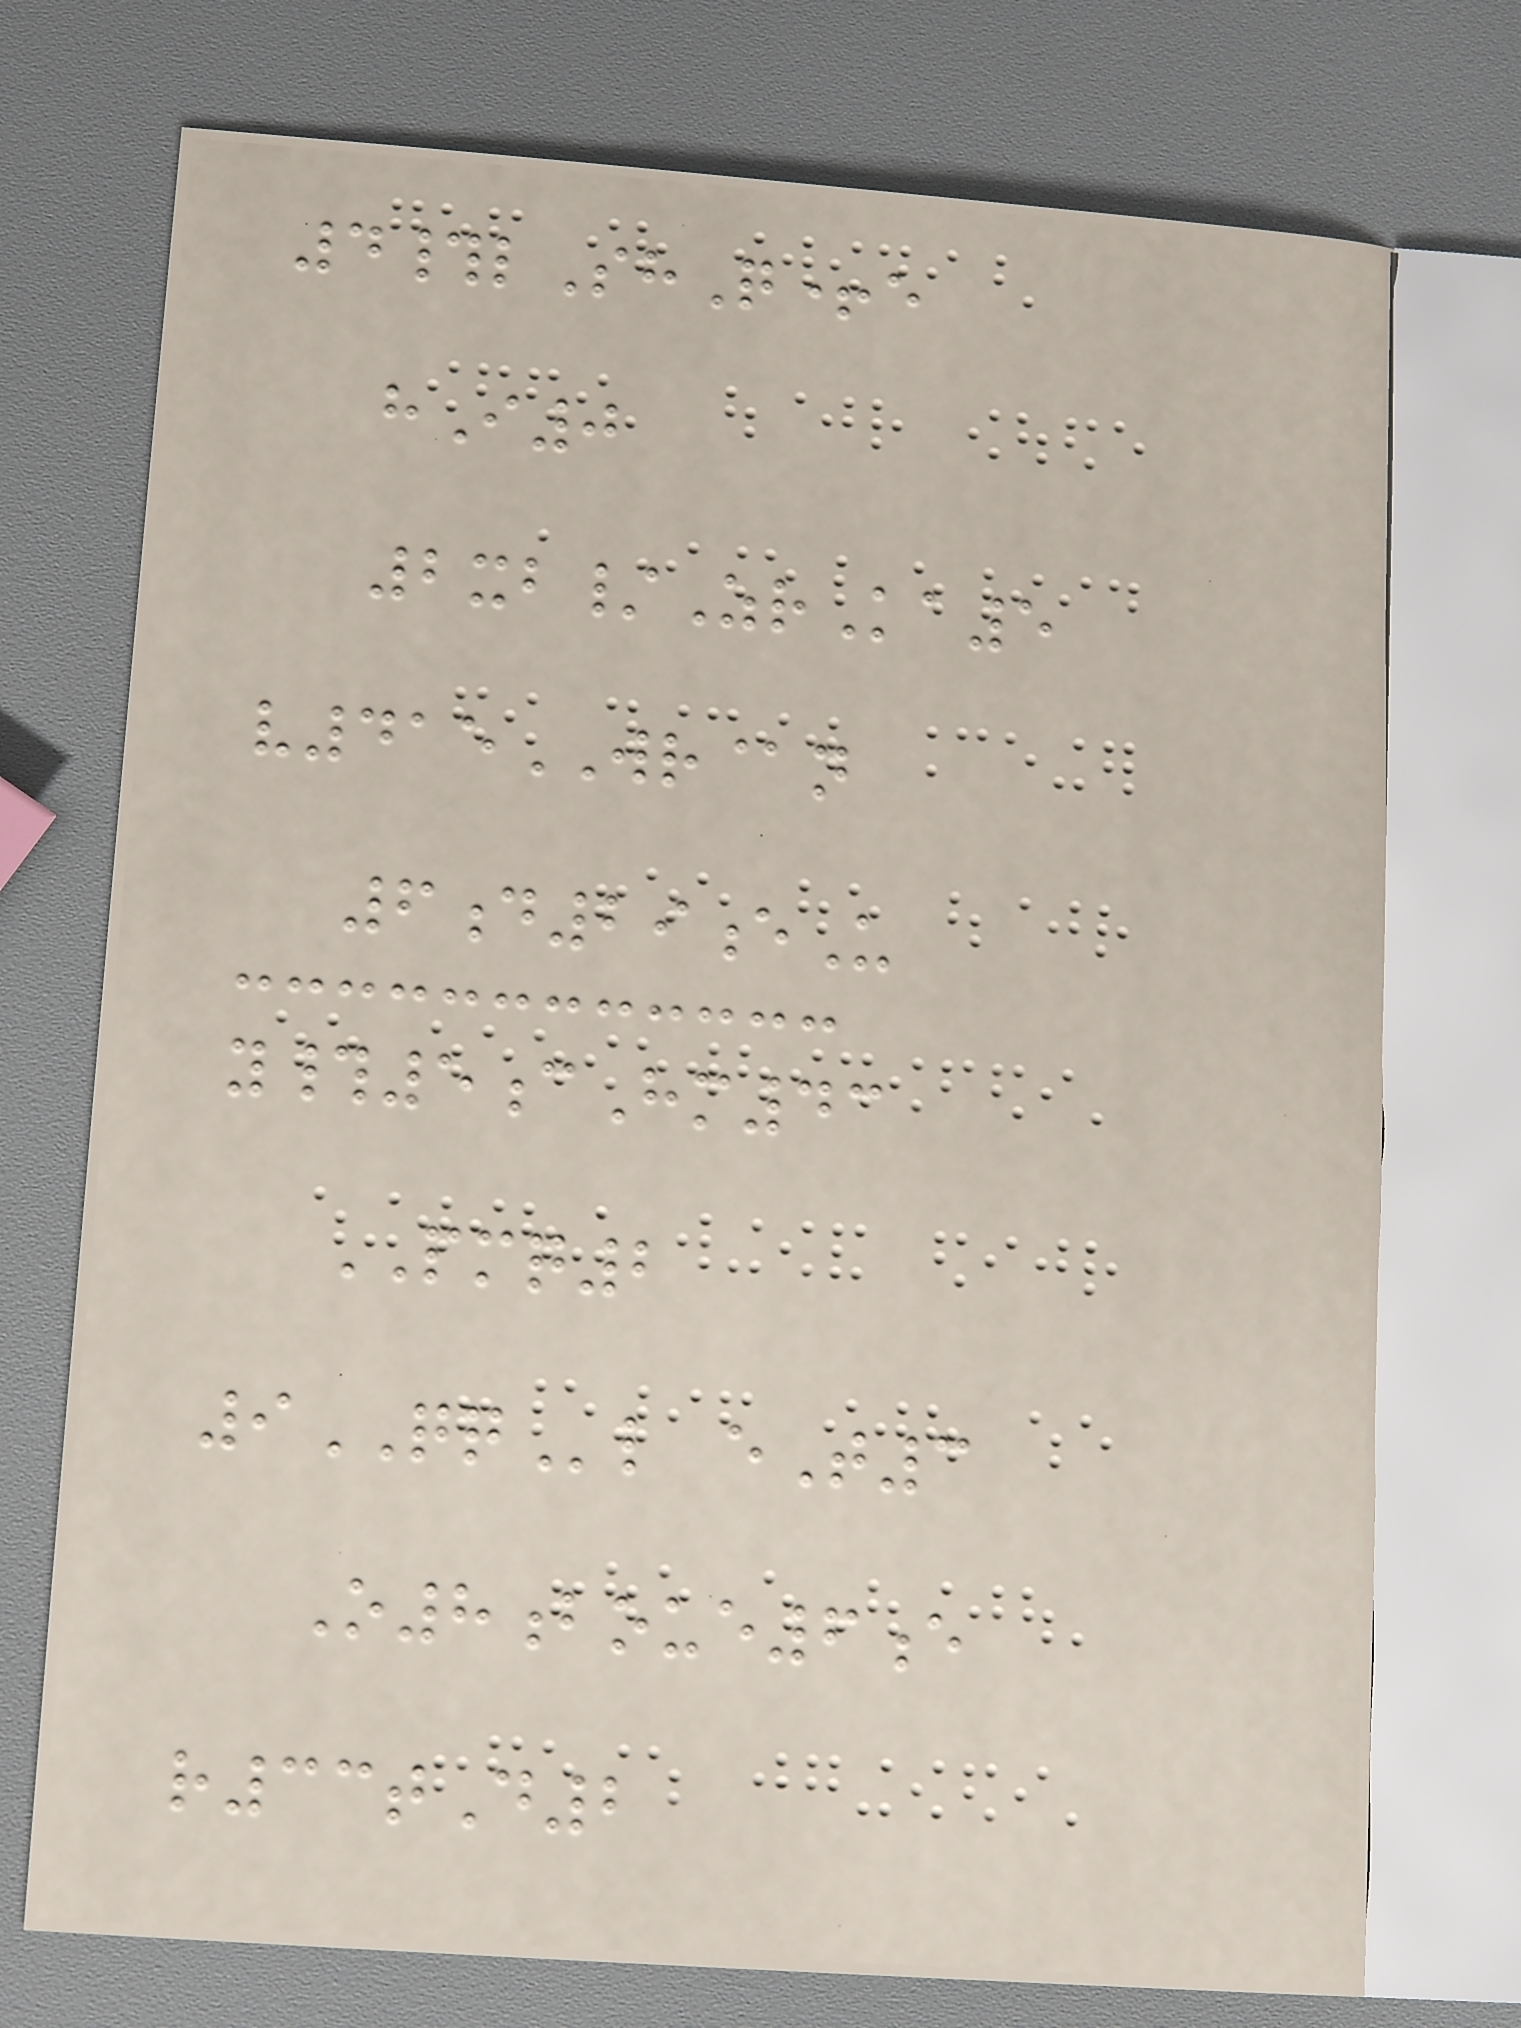4#lShQ+e
hI0
2xb/ZrKa5
v415WR@n
6d29eU
y#5cHm43
PMQ2
9QQl eT3
O8boue6e
r33tD2
